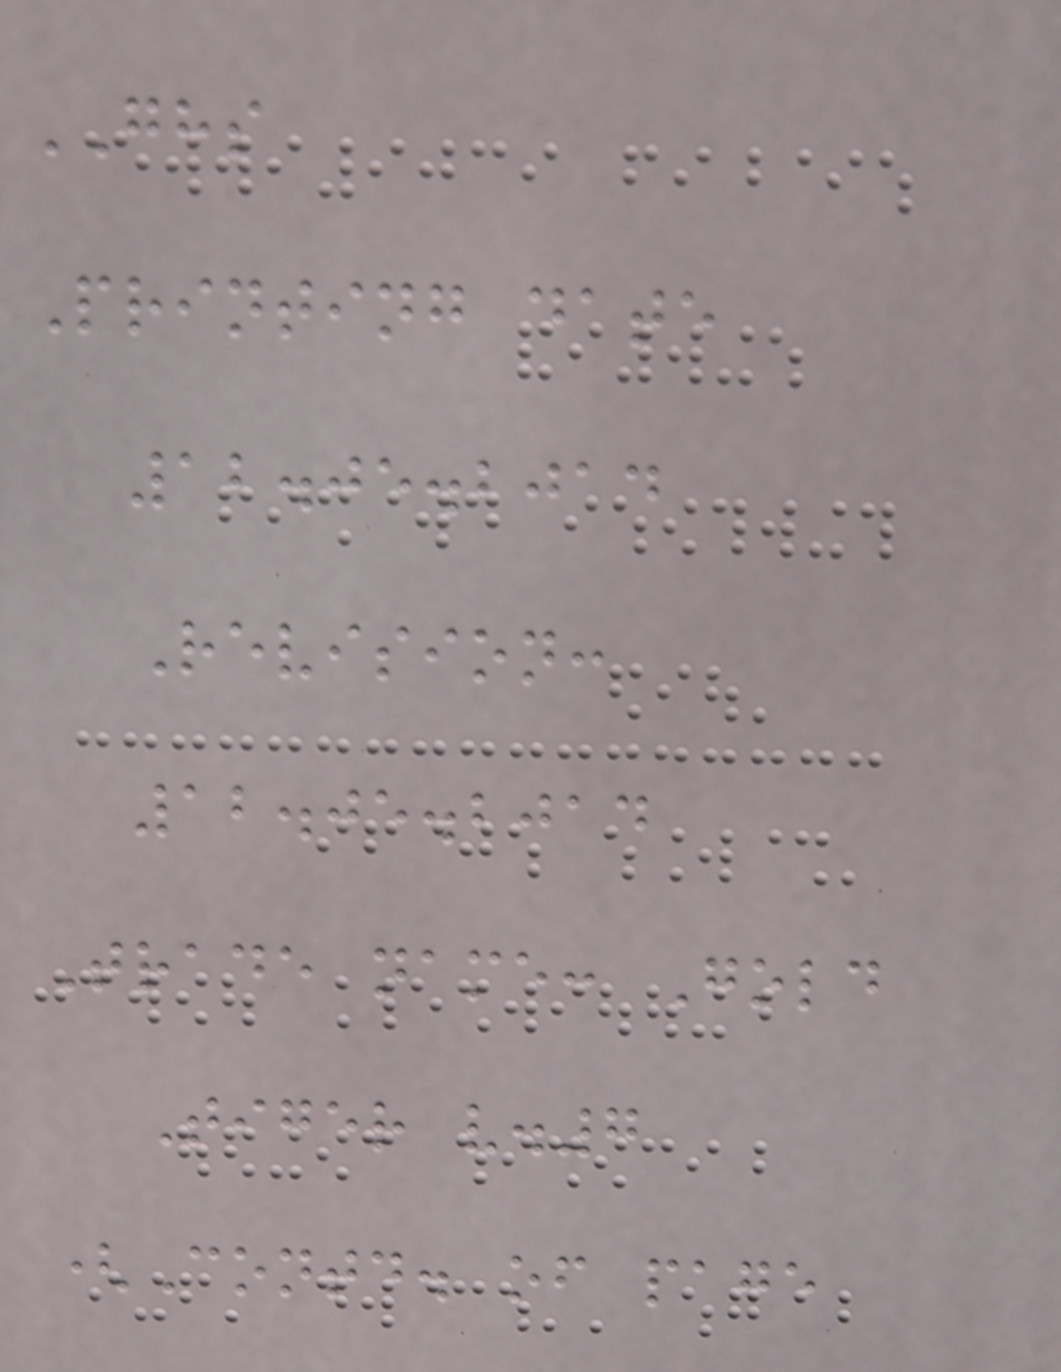GHS
Printing date
12.05.2014
Revision:
12.05.2014
Trade name: Gold
Tiger v.7
(Contd. of page
